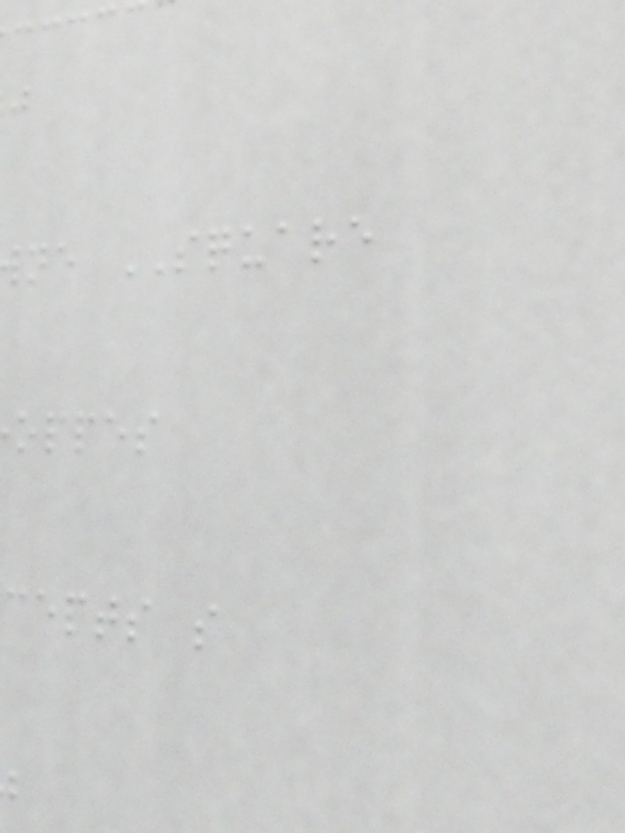ne SQUARE
oppes
cepts s
